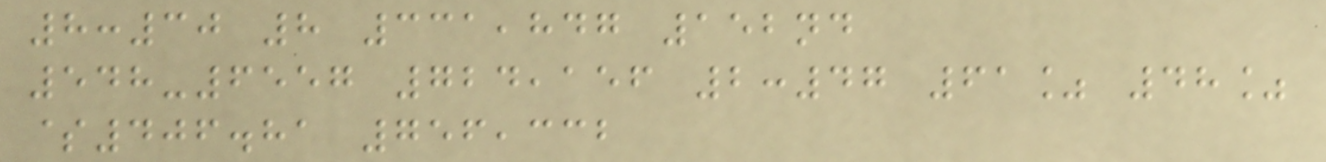8:30 8 331,847 152nd
548-6557 724,156 2:47 61% 48%
$406.81 756,332
